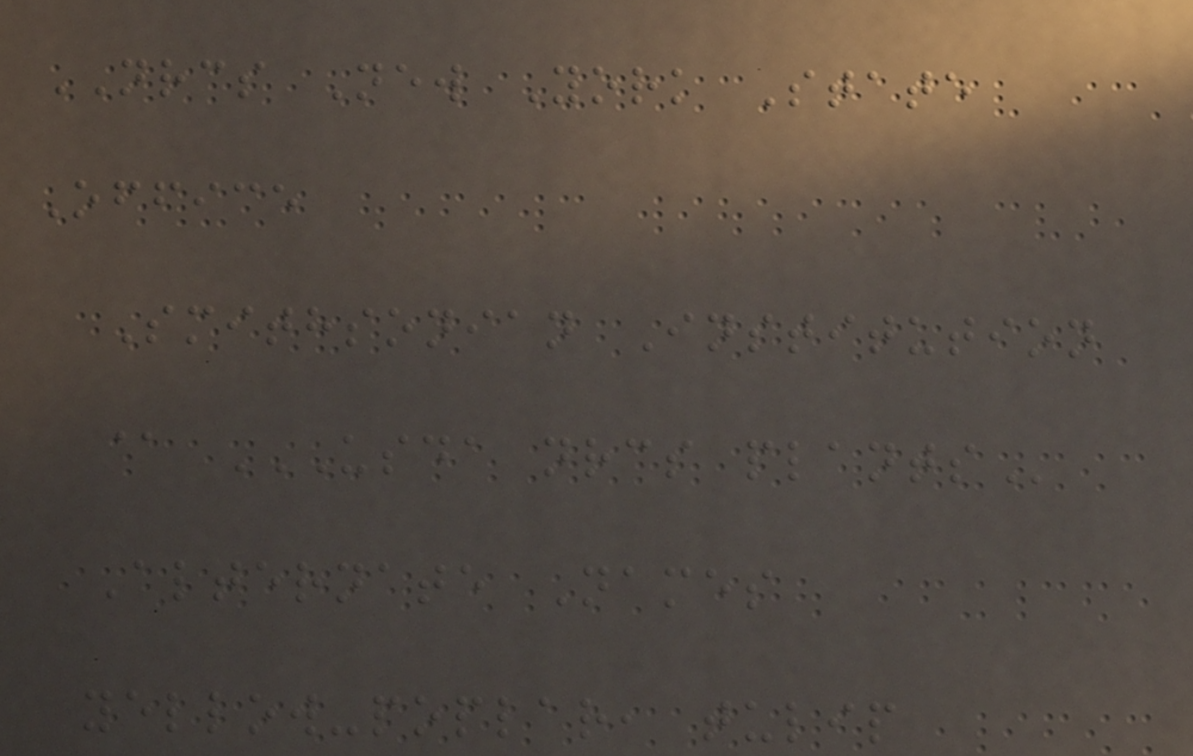NRCS New York State
Office
Smithsonian Institution
@ USDA NRCS PLANTS
Alternate Names
yellow-poplar, tulip
